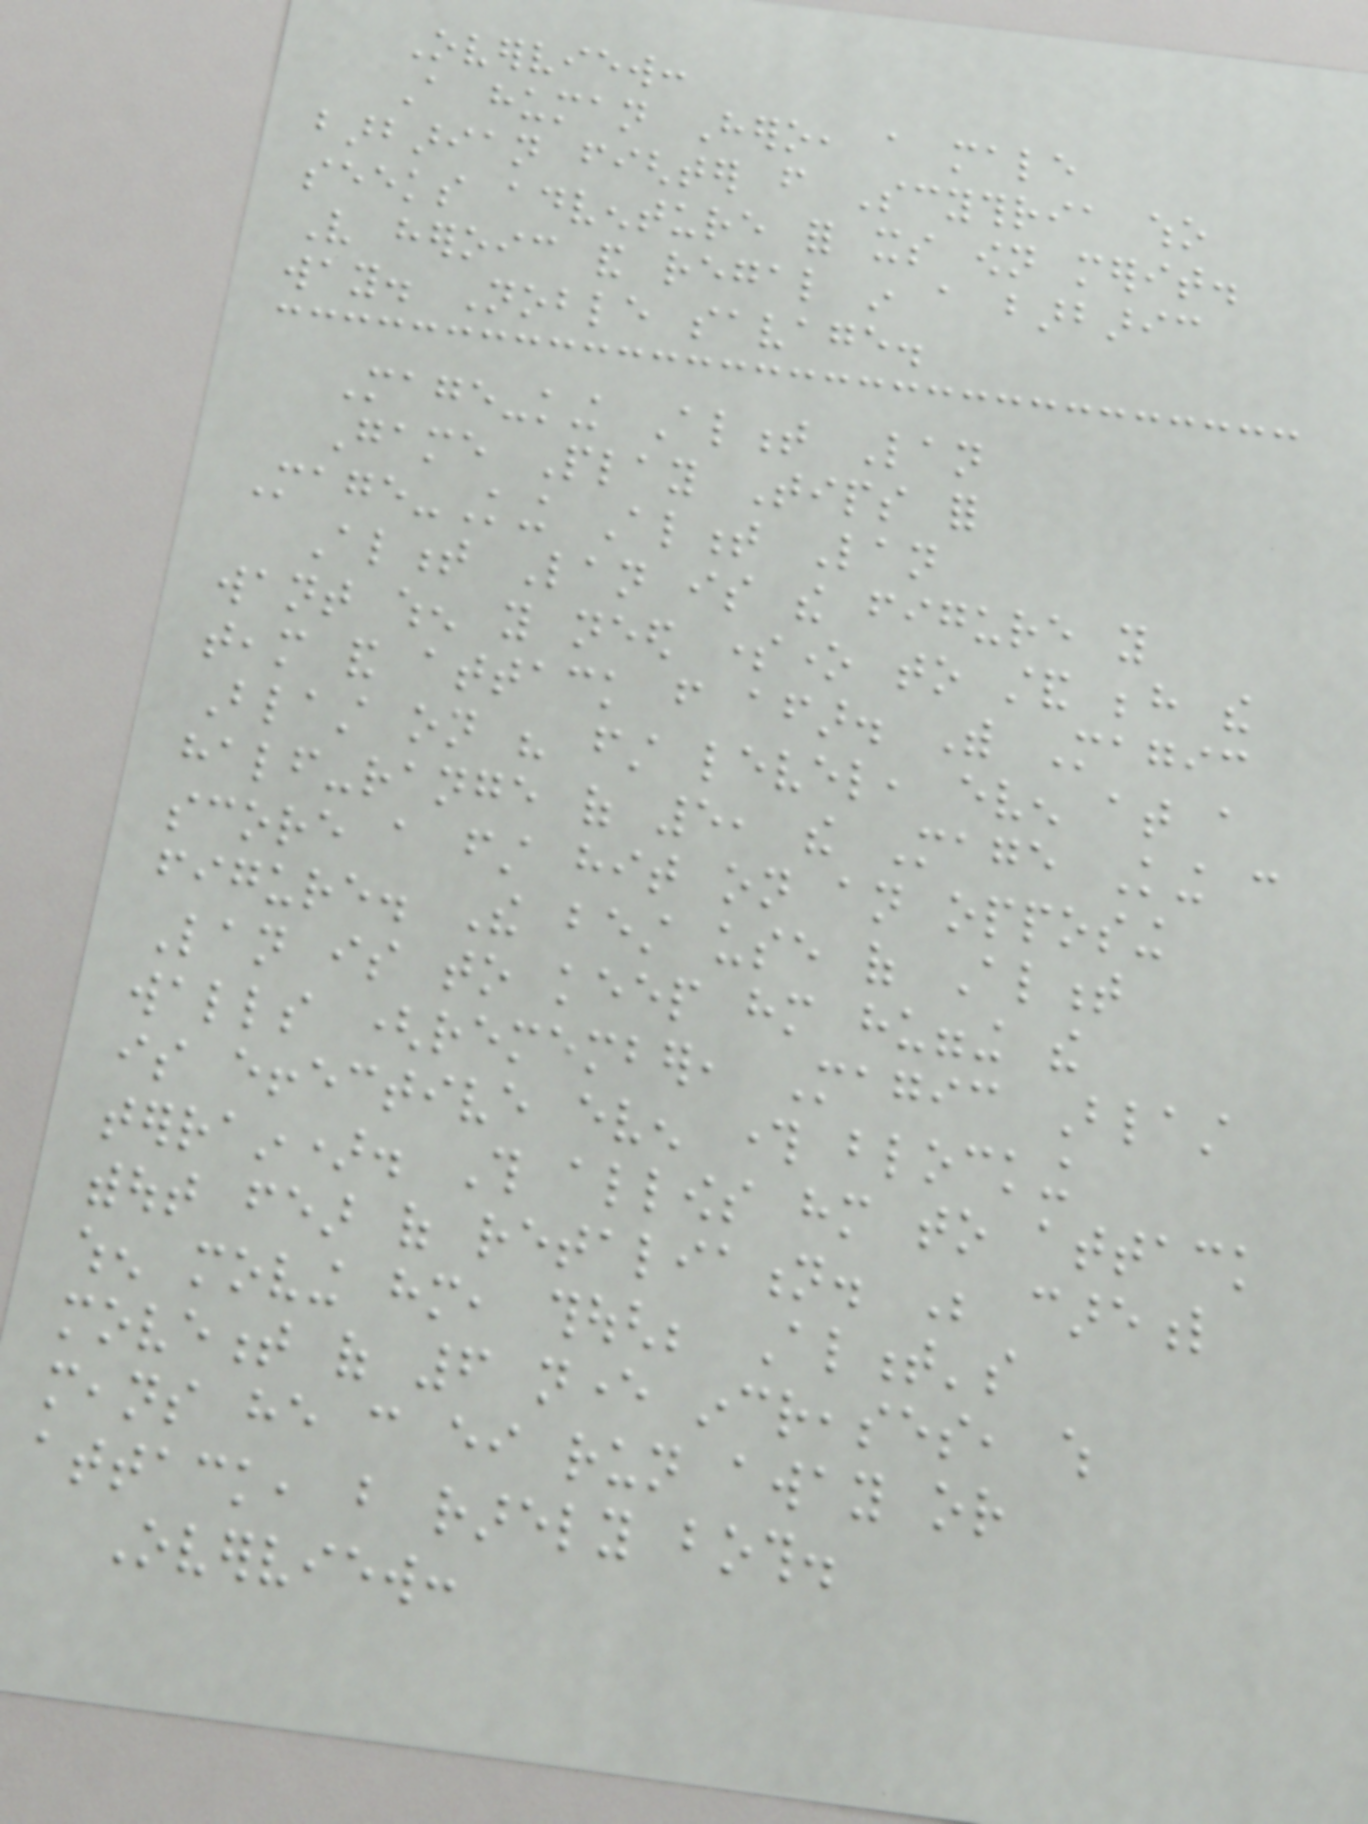Overview:
A human Hero, a male
barbarian fighter from Scythria who
seeks adventure for its own merit.
Very heroic and regal in a barbaric
way. Noble savage.
Mage-king Alment Lan
Game Play Tips for
Mage-King Alment Lan
Alment Lan is the figure you
want when you need someone to stand behind the
team and attack from afar. With Magic
Blast on his first level, even at a
half-range of 5, the Mage King can
score a first hit on an opposing
figure. The best use of Alment
Lan is to keep him hugging the
walls (remember, Magic Blast
is effective even through blocking
terrain). This allows him to attack
without fear of retaliation. Be careful
when moving him, though; Alment's
movement of 6 never increases, which
means he can either run away or
attack, but rarely both.
Overview:
